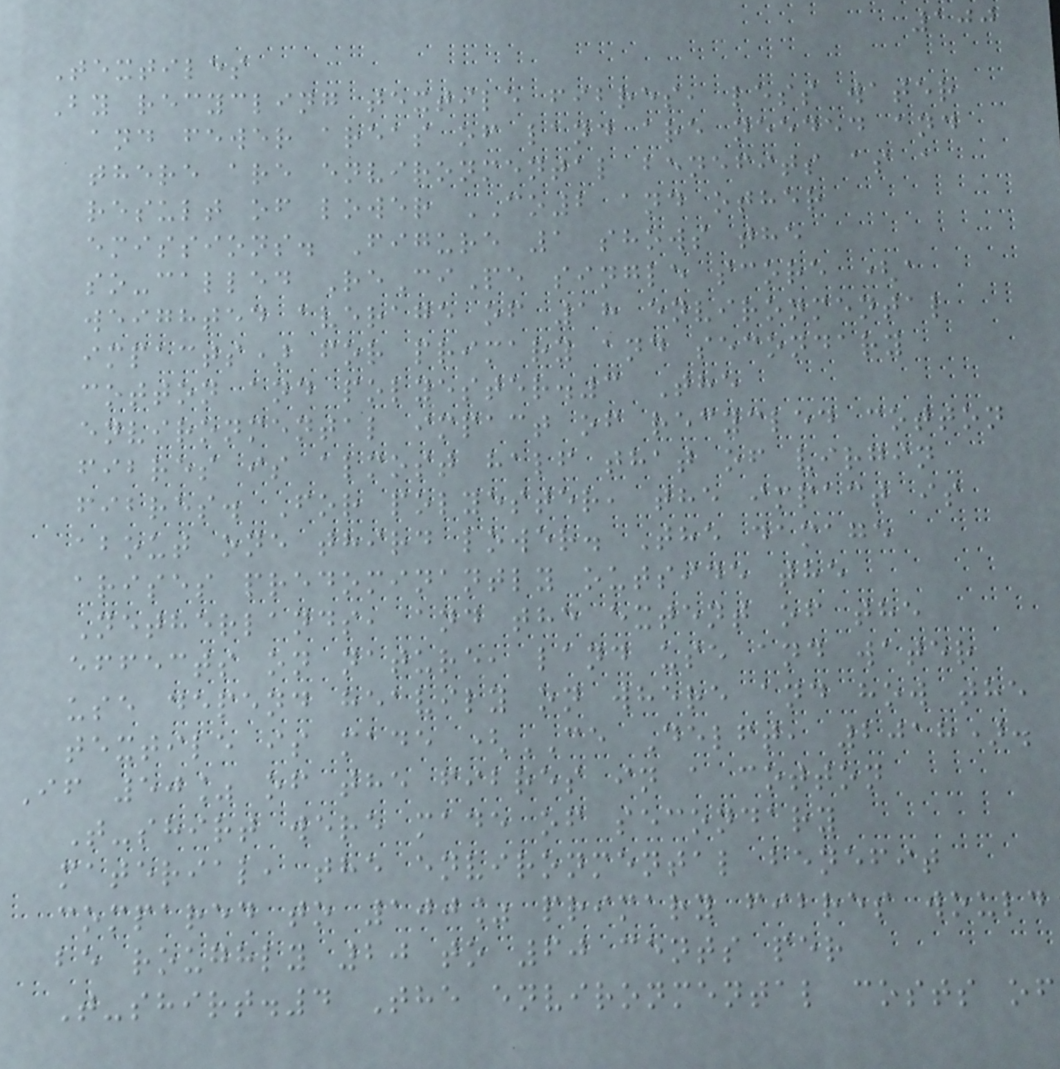100
Textiles
By recycling textile fibres, less water
and fewer areas of land are needed and
there are environmental benefits as a
result of lower CO2 and other
emissions. Figure 1 shows the
so-called ReCiPe single score (a
weighted average of 18 environmental
impacts) for primary and secondary
cotton and polyester.3 The
environmental impact of recycled cotton
fibres is almost half that of virgin
fibres. For polyester, the impact is
about one third lower. The damage
arises predominantly outside the
Netherlands, and the extent of the
effects on nature, land use and water
use depend heavily on where and how the
textile is made (CE Delft, 2018).
If 50% of the fibres in a cotton
T-shirt were made of secondary
material, the environmental benefit
compared to 100% primary fibres would
be roughly 20 to 60 cents per
T-shirt.4 The environmental costs of
